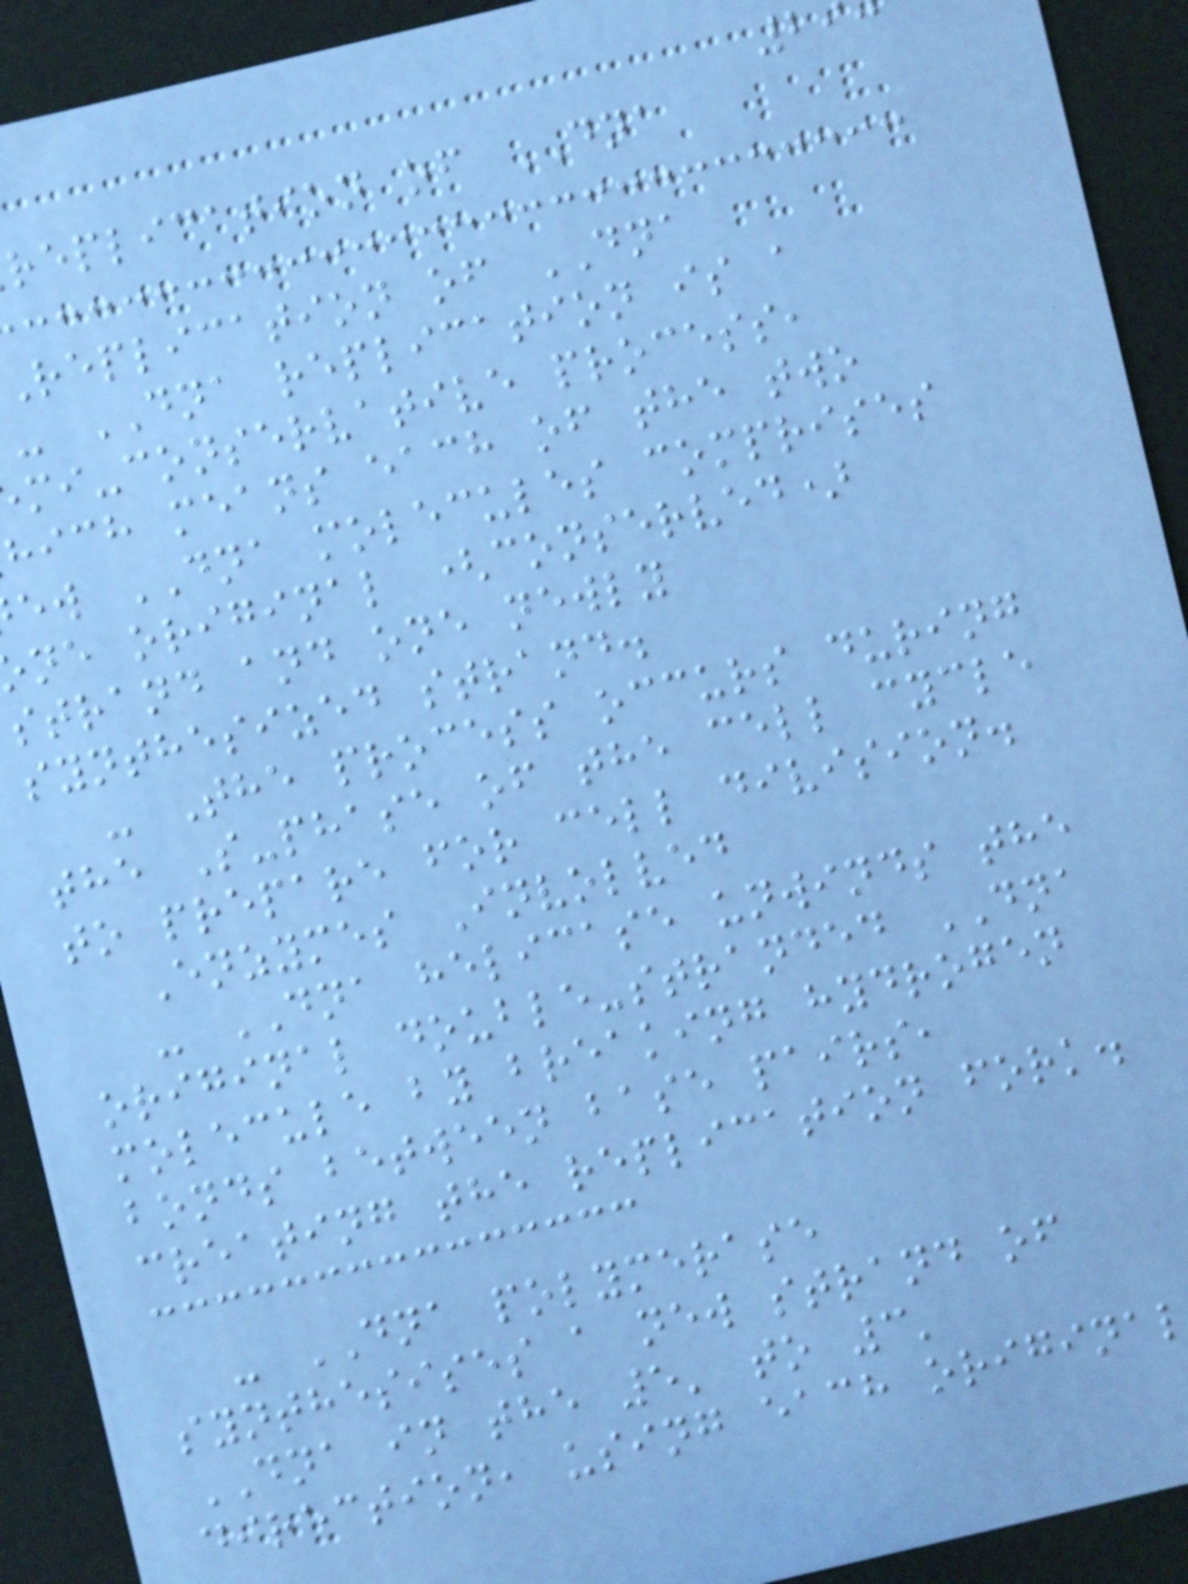replication of DNA
replication of DNA
- DNA replication is a
mi-conservative process,
hich means each of the two
ew DNA molecules comprises
ne original (conserved)
strand and one newly
synthesized strand.
- The process occurs during
the S-phase of the cell cycle
to prepare for cell division.
Enzymes Involved
- DNA helicase unwinds the
original double-stranded DNA
molecule by breaking hydrogen
bonds between base pairs,
creating the replication fork.
- DNA polymerase
synthesises a new strand of
DNA in the 5' to 3'
direction, using each original
